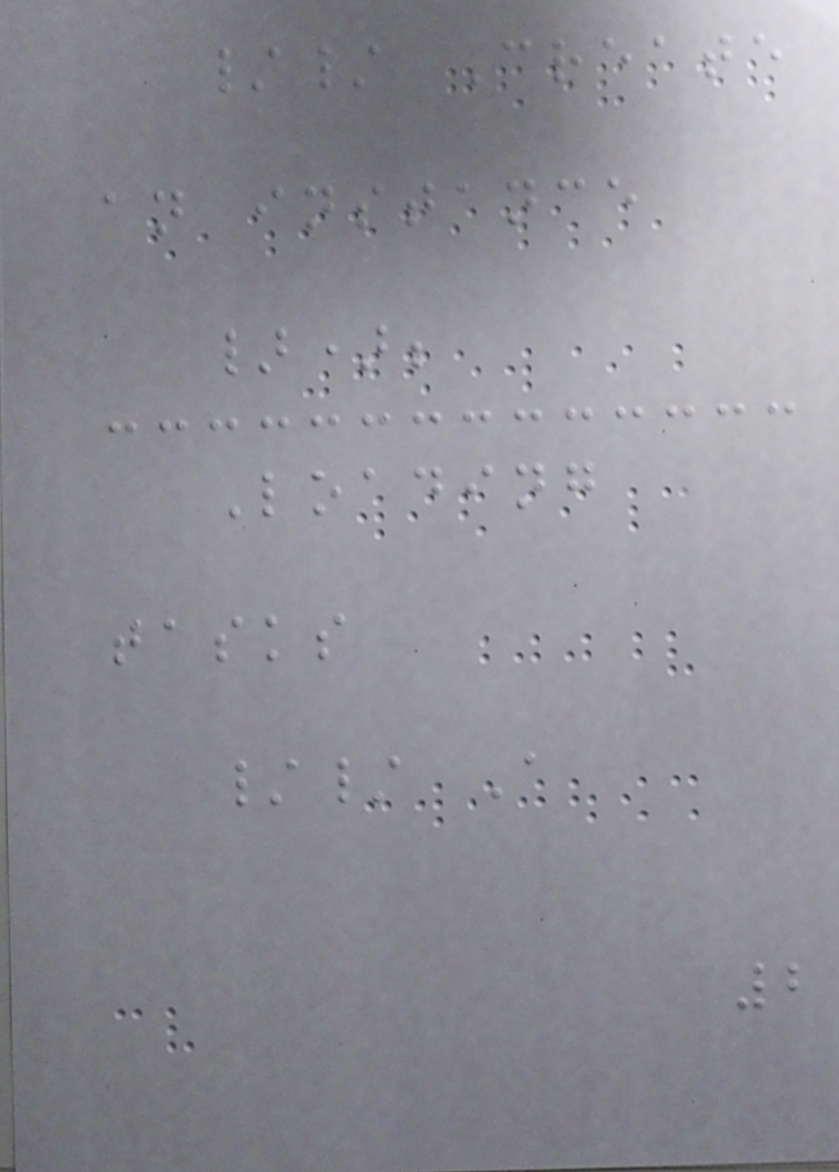// Create
an instance
});
Loading
tasks
// A
2
